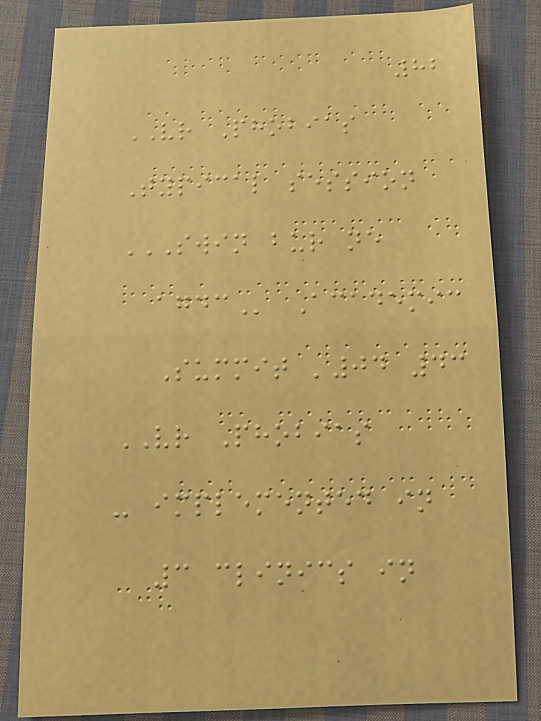82
VR Phobias
Typical session
SWIN BUR NE
AGDC Academic
Summit '04 43
VR Phobias
- implemented in
3 clinics in
